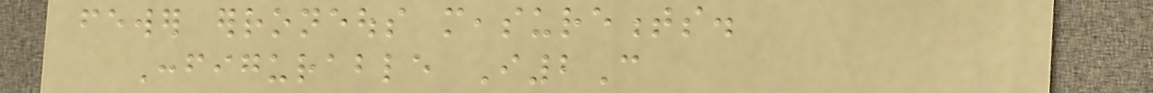fewer erroneous measurements.
Configurable I2C
